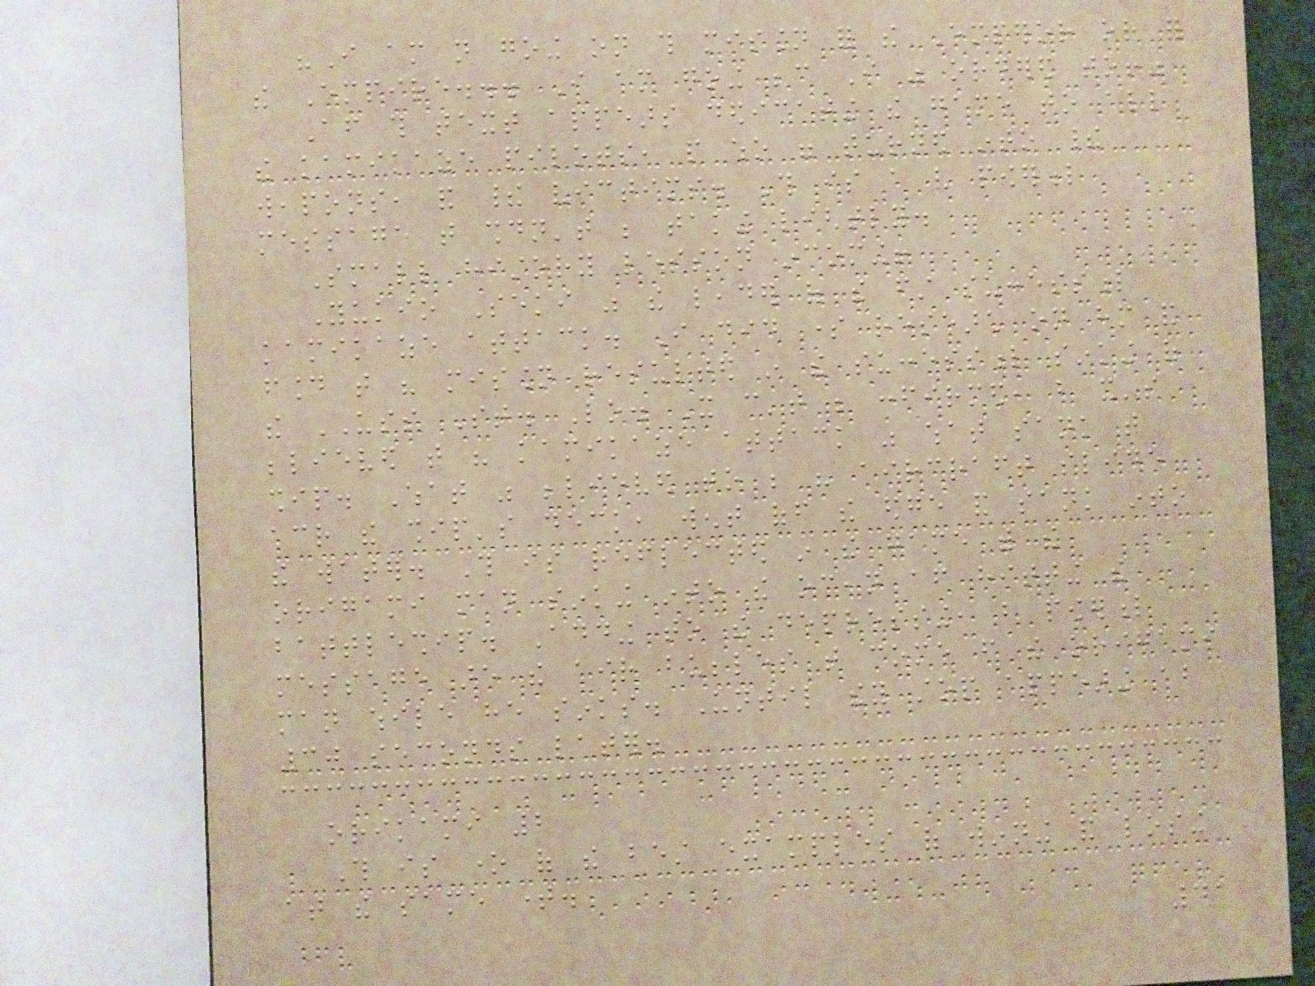"I am not going on this mission for the Emperor or for
the Empire... I am going because I was ordered to!"
After this text appears dedicating the game to all
the kamikaze pilots, people who were turned into their
weapons, and their victims. This is a very powerful
message that shouldn't be taking lightly.
Small history lesson incoming!
Yukio Seki was the leader of the first successful
kamikaze attack. I did some research on him and
found that his mission resulted in the successful sinking of
the USS St. Lo. It can't be confirmed, but it's
believed that his kamikaze attack was what sank that
ship. What was believed to be his aircraft slide
across the ship's deck, went off the edge and sank into
the water. This is reflected in the game with the
origami man sinking into the ocean after hitting the
battleship. Adding to the depressing, but powerful
message are the air bubbles that come from the origami
man while he sinks. Until they stop appearing about
30 seconds later.
orikami 2
This is one of the best examples of winning and losing
at the same time.
41
